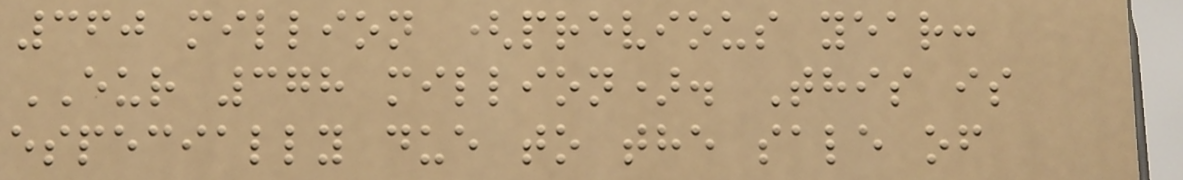360 million (previous year:
EUR 378 million). This is
especially due to the sale of
